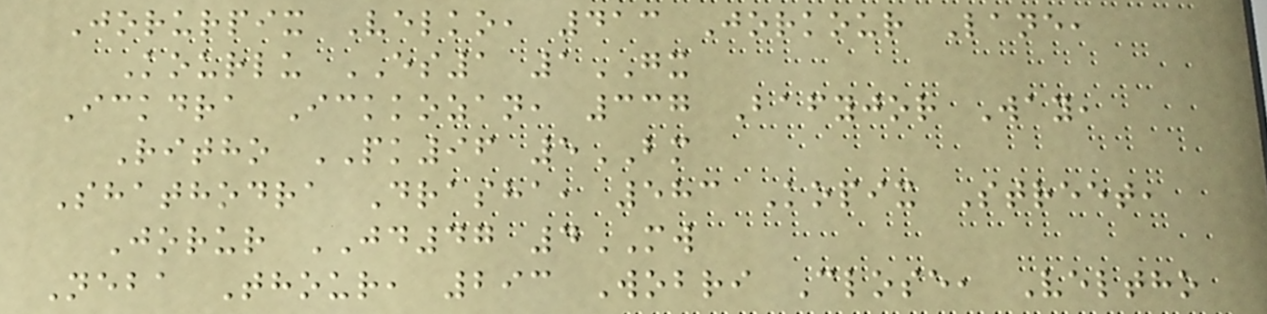Jorurpix Velko, 413 Jorkour Lane,
Kourlu ES1 1GX
Ickdra Ickkozan, 337 Bafyjor Way,
Ritho PK96 5BM
Shathodra Drasha, 583 Kopix Street,
Jorur JD47 4MW
Neba Thour, 293 Wobri Close, Veltho
